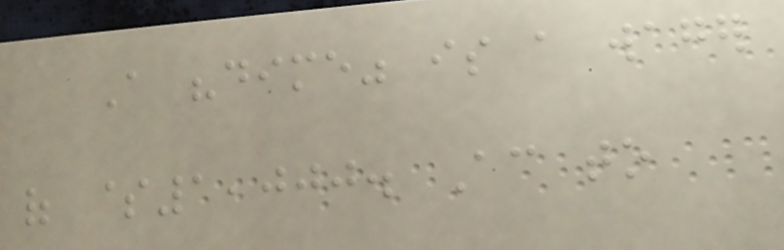A "dime" is a wager
of $1,000. According to
